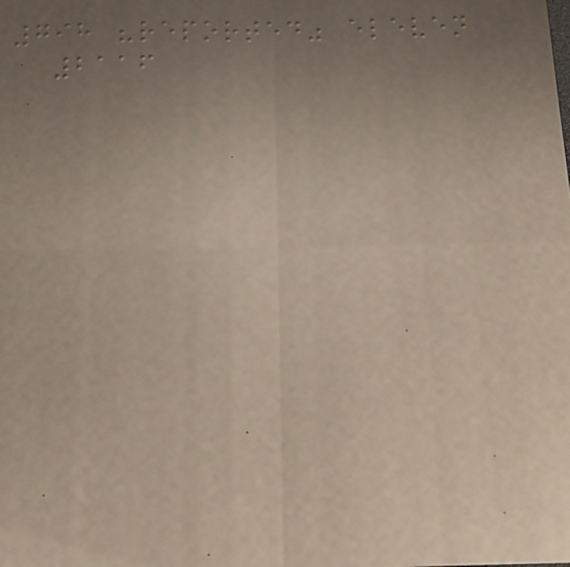798 "reported" eleven
2116
